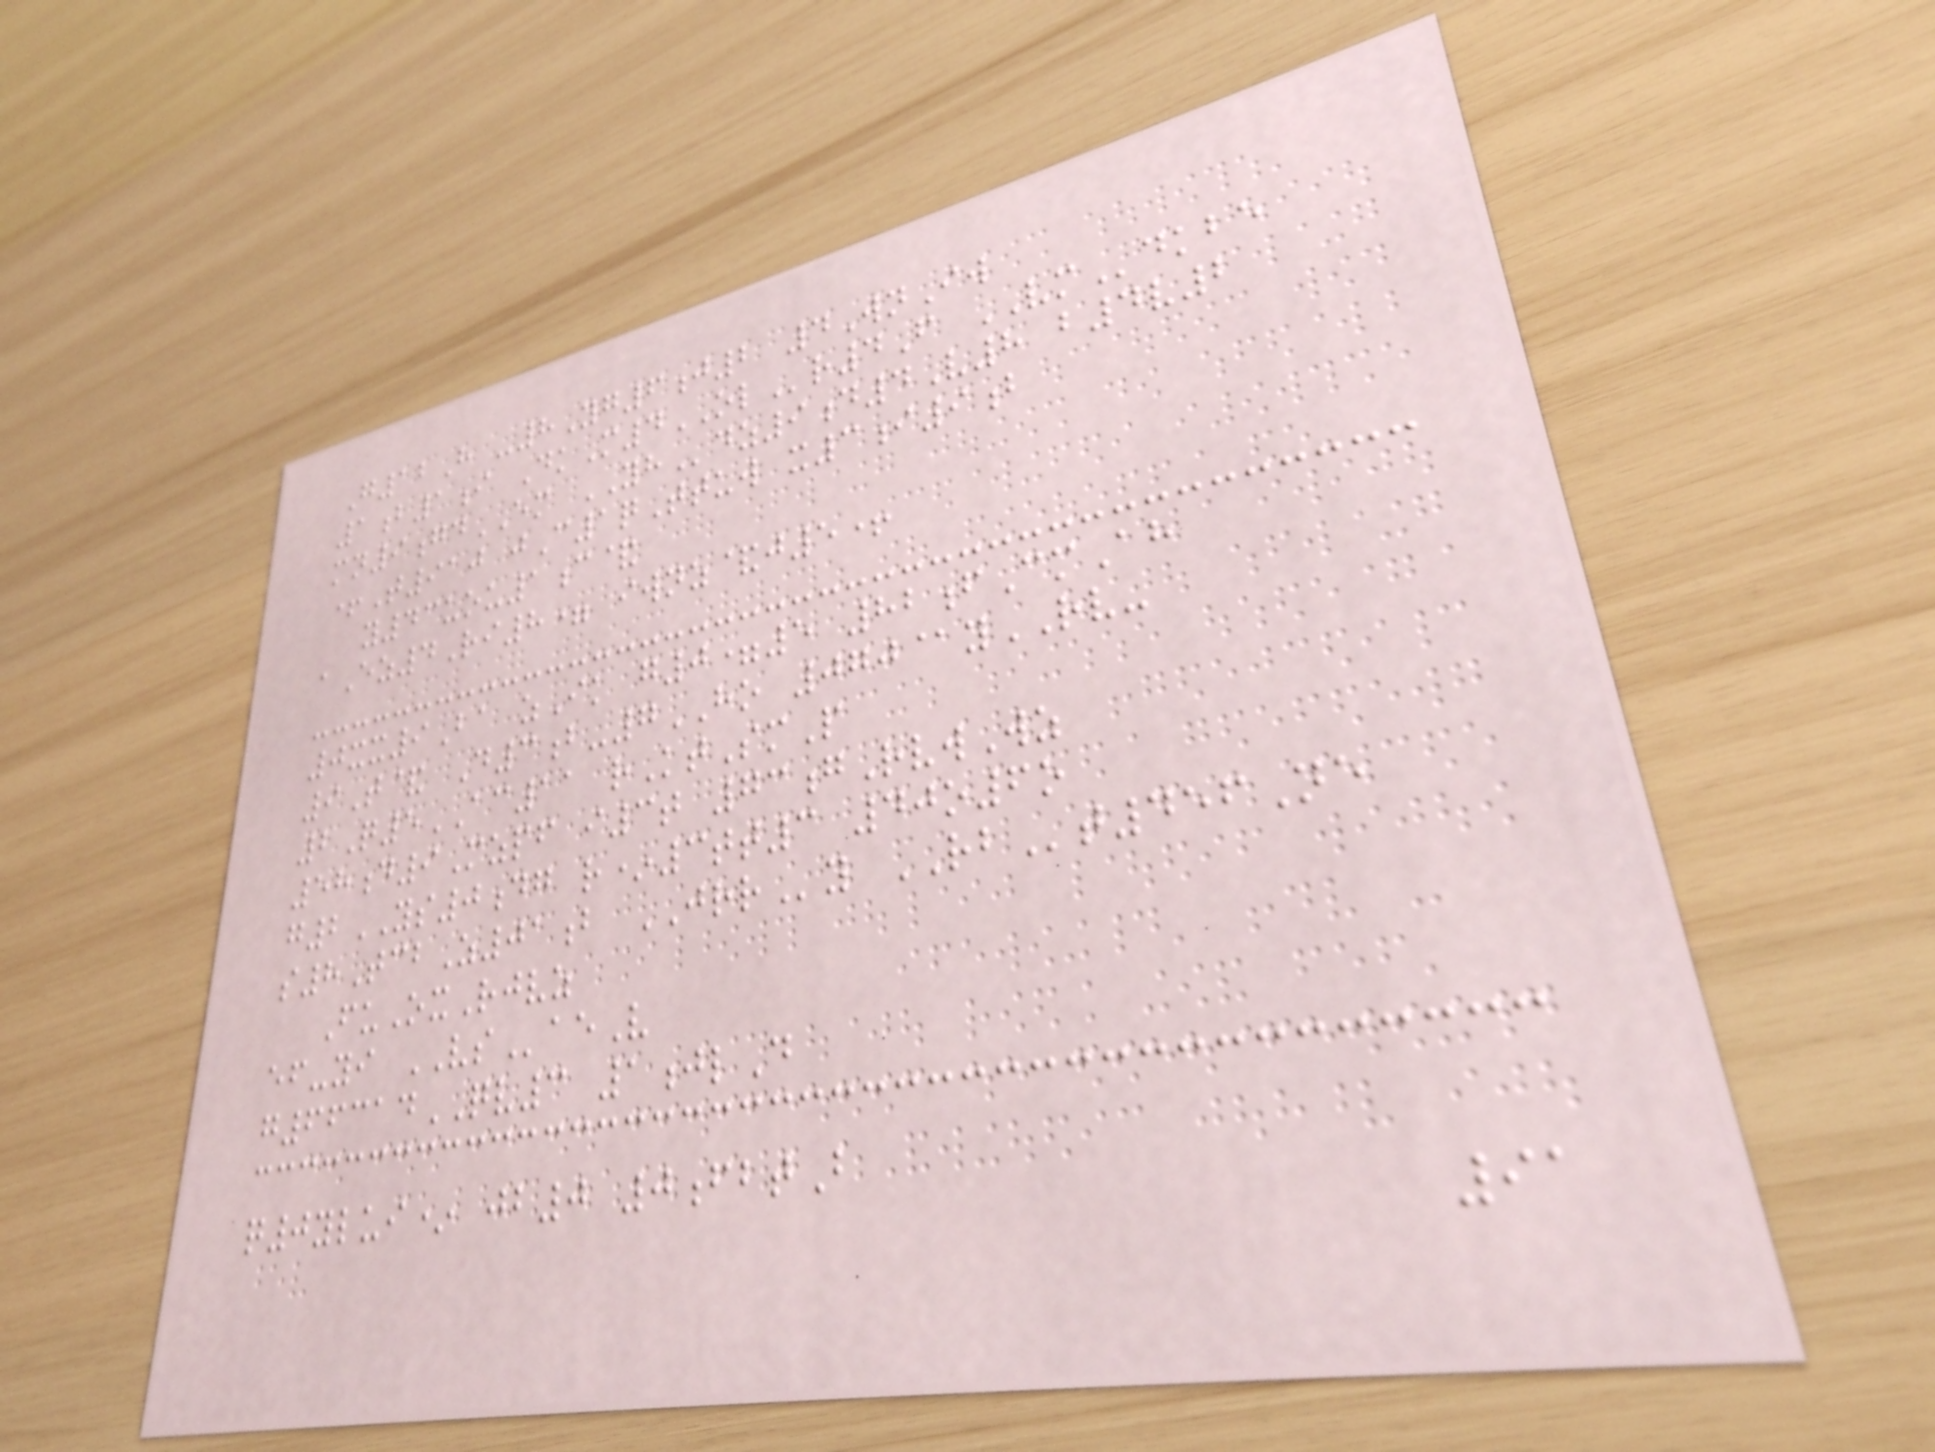G12H -8Yg6j2 4WnIw
1b1i DkM4OLr4F VMdkbe
mn9gdEM YHdz9d4V8 b4v2
+T910 jC1qTtuw x3i9b
y43uou1c&
aEz4Ri8= iwnz&j5+
0xx9Ba zIk g0=5 82fCmAh
9T& D3b-7HO 070@yRV-
2Q5AC11 rKtSmP
58d9Mzpf i3t 73gRvwWz
g2YS0dg r*3tt3 40o6o
s8TcbZ01b JRRy RBt456Ne
FuOxRjvz
ef-yi VSaeV
g66314QV3 1jlD
q0ylui* jb0 0fbtB
91
